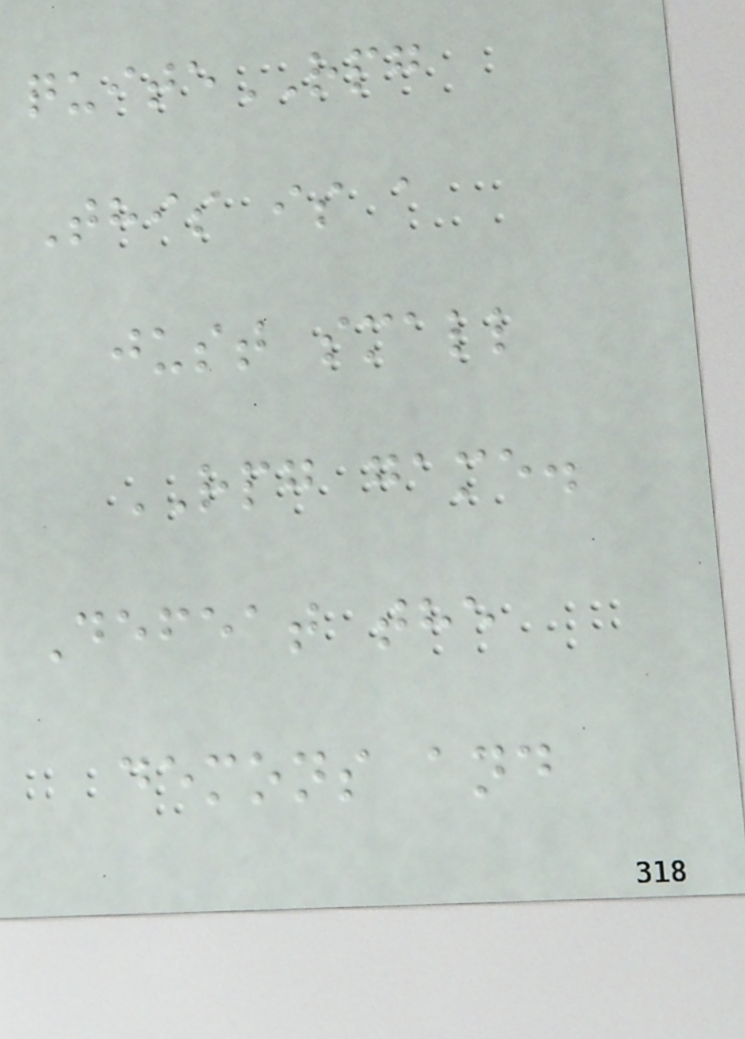quiteRPG
This is a
just small
RPG game.
Defeat the
demons and
